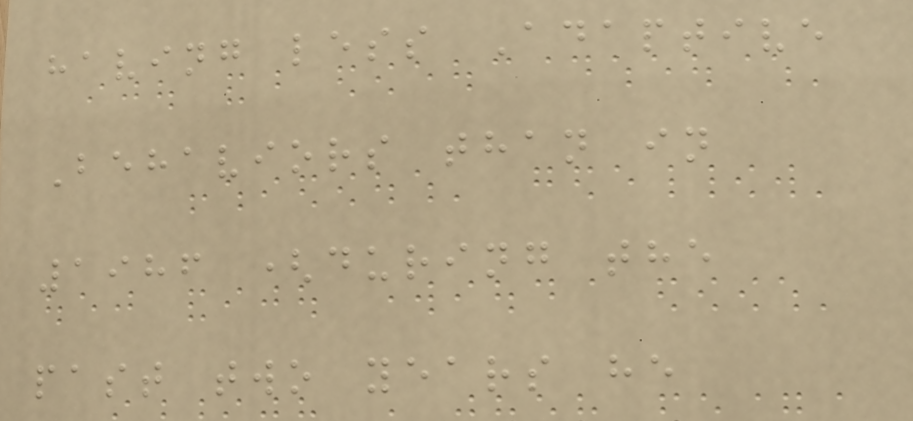having less Adaptive
Behaviors than in
1986 (during the
past two years he
